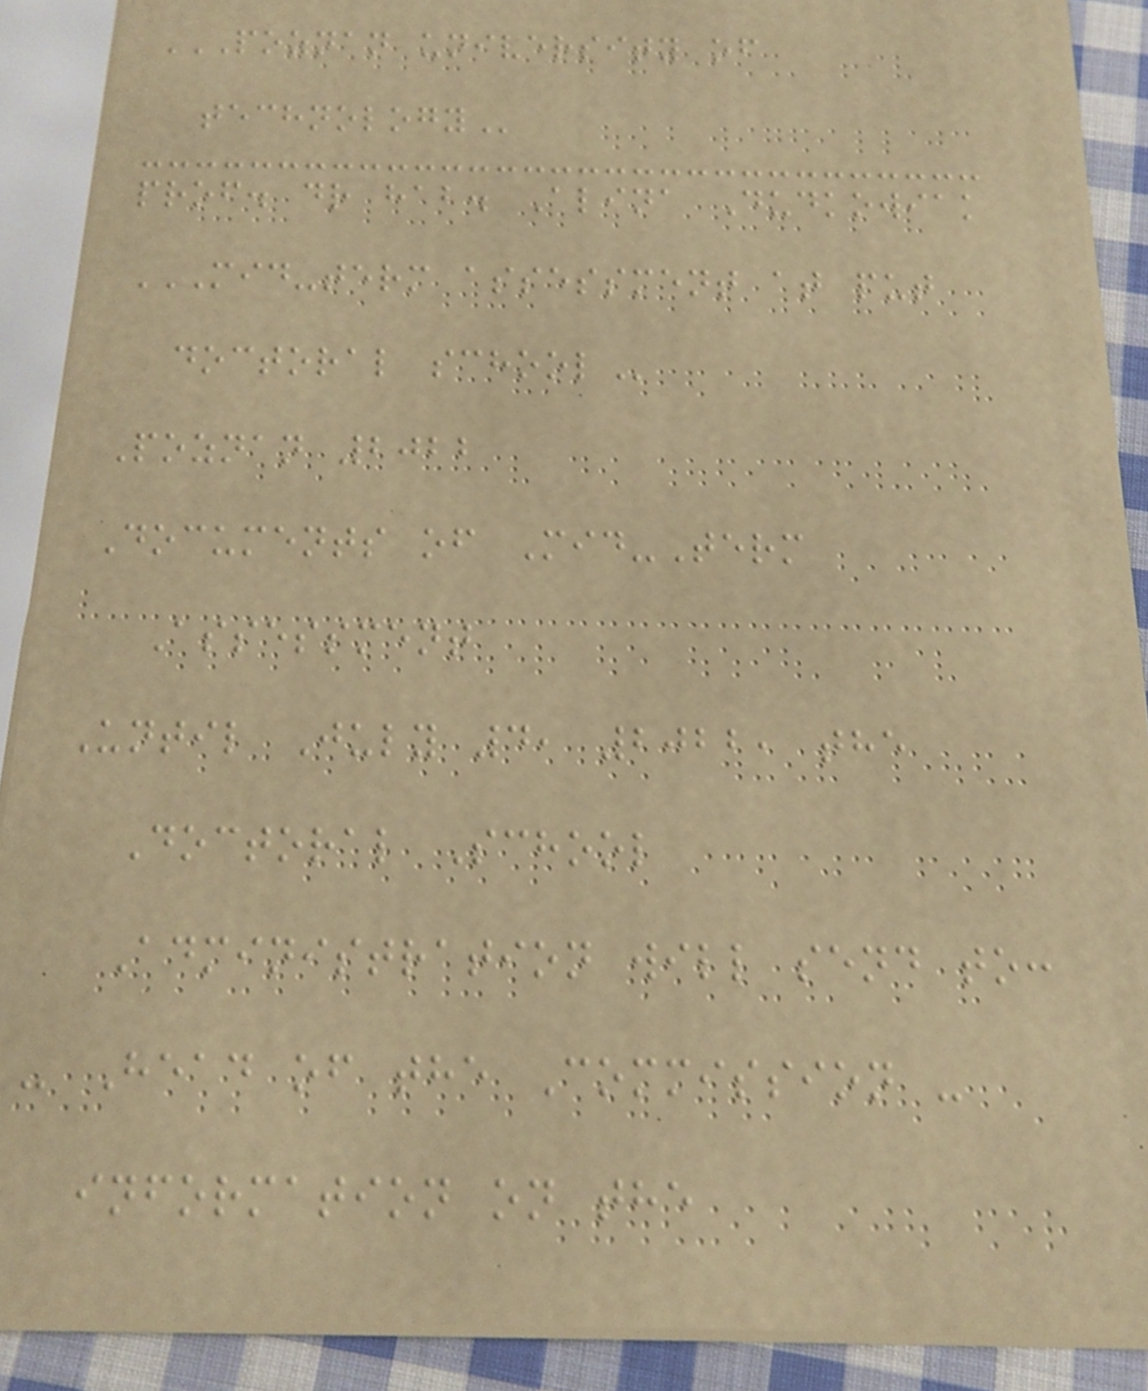POZNAN UNIVERSITY OF
TECHNOLOGY
prof. dr hab. Alina Dudkowiak
MID-TERM ASSESSMENT AT PUT
DOCTORAL SCHOOL
Poznan 2022
Documents of Mid-Term
Assessment
Until July 4, 2022, the
Doctoral School
Administration will send to:
- Head of the Commission -
information on the
